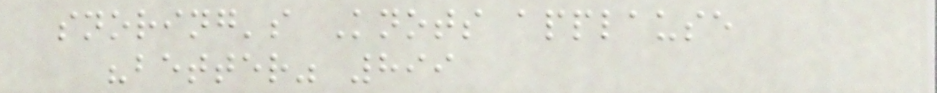snoring's Knots applause
"better" 899
